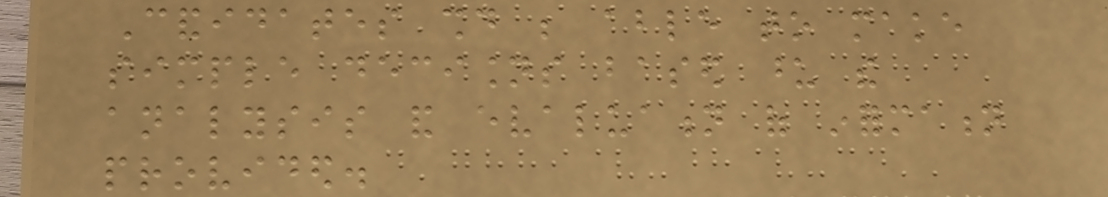Candidates should be able to make
simple decisions based upon the
analysis and evaluation of information
provided.
